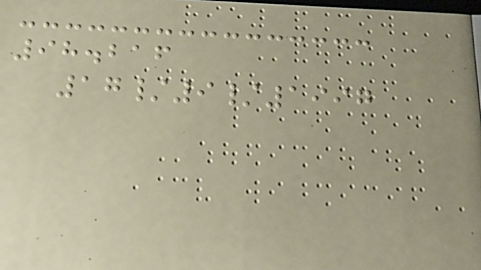98.216
17/9/1997
